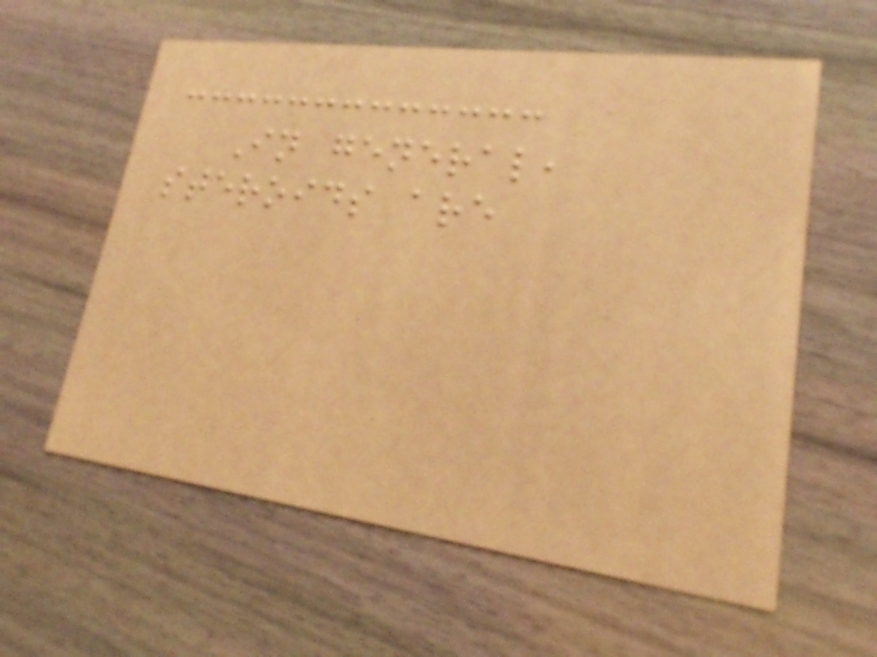In general,
steroids are
